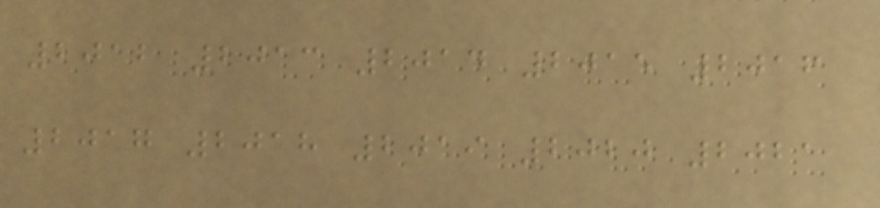2012 2013 2014 2015 2016
2017 2018 2019 2020 2021
